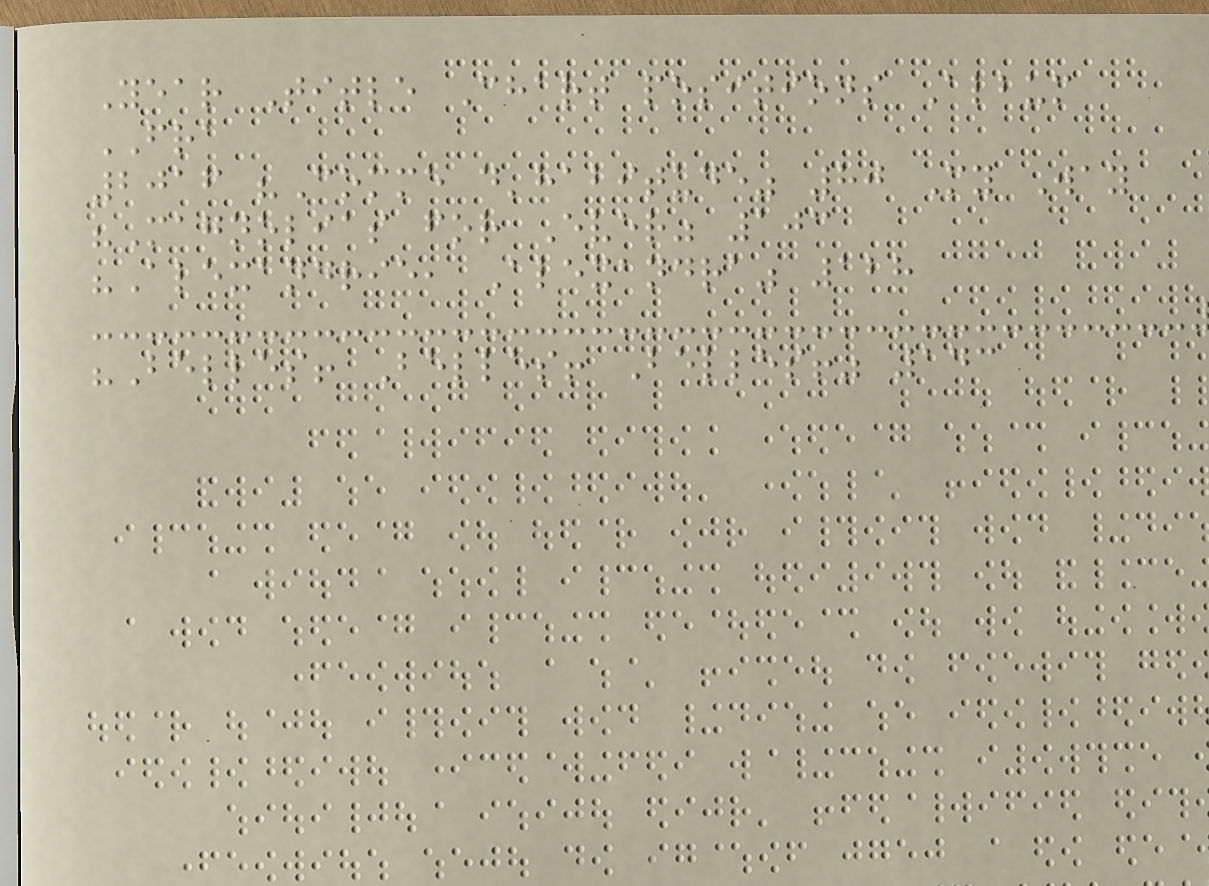Year Title Chart positions Album
FRA
2016 "Comme d'habitude" 80 My Way
"Magnolias for Ever" 103
"Alexandrie, Alexandra" 128
"Belles! Belles! Belles!" 143
